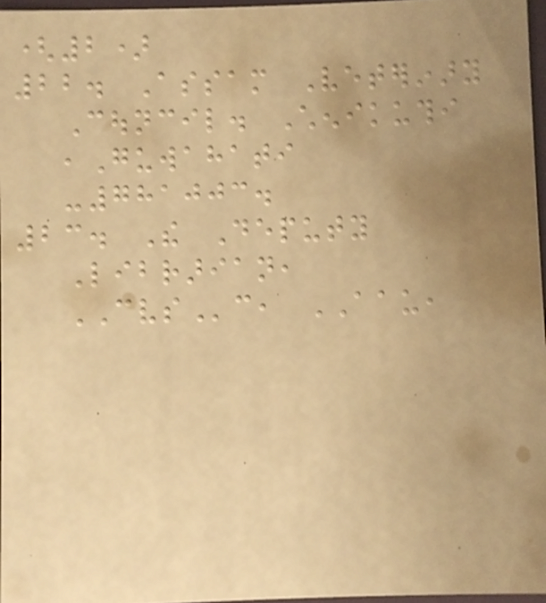(2)
22. Assam Veterinary
Council. Chenikuthi
,Guwahati
-781003.
23. The Deputy
Librarian,
CVSc, AAU,
